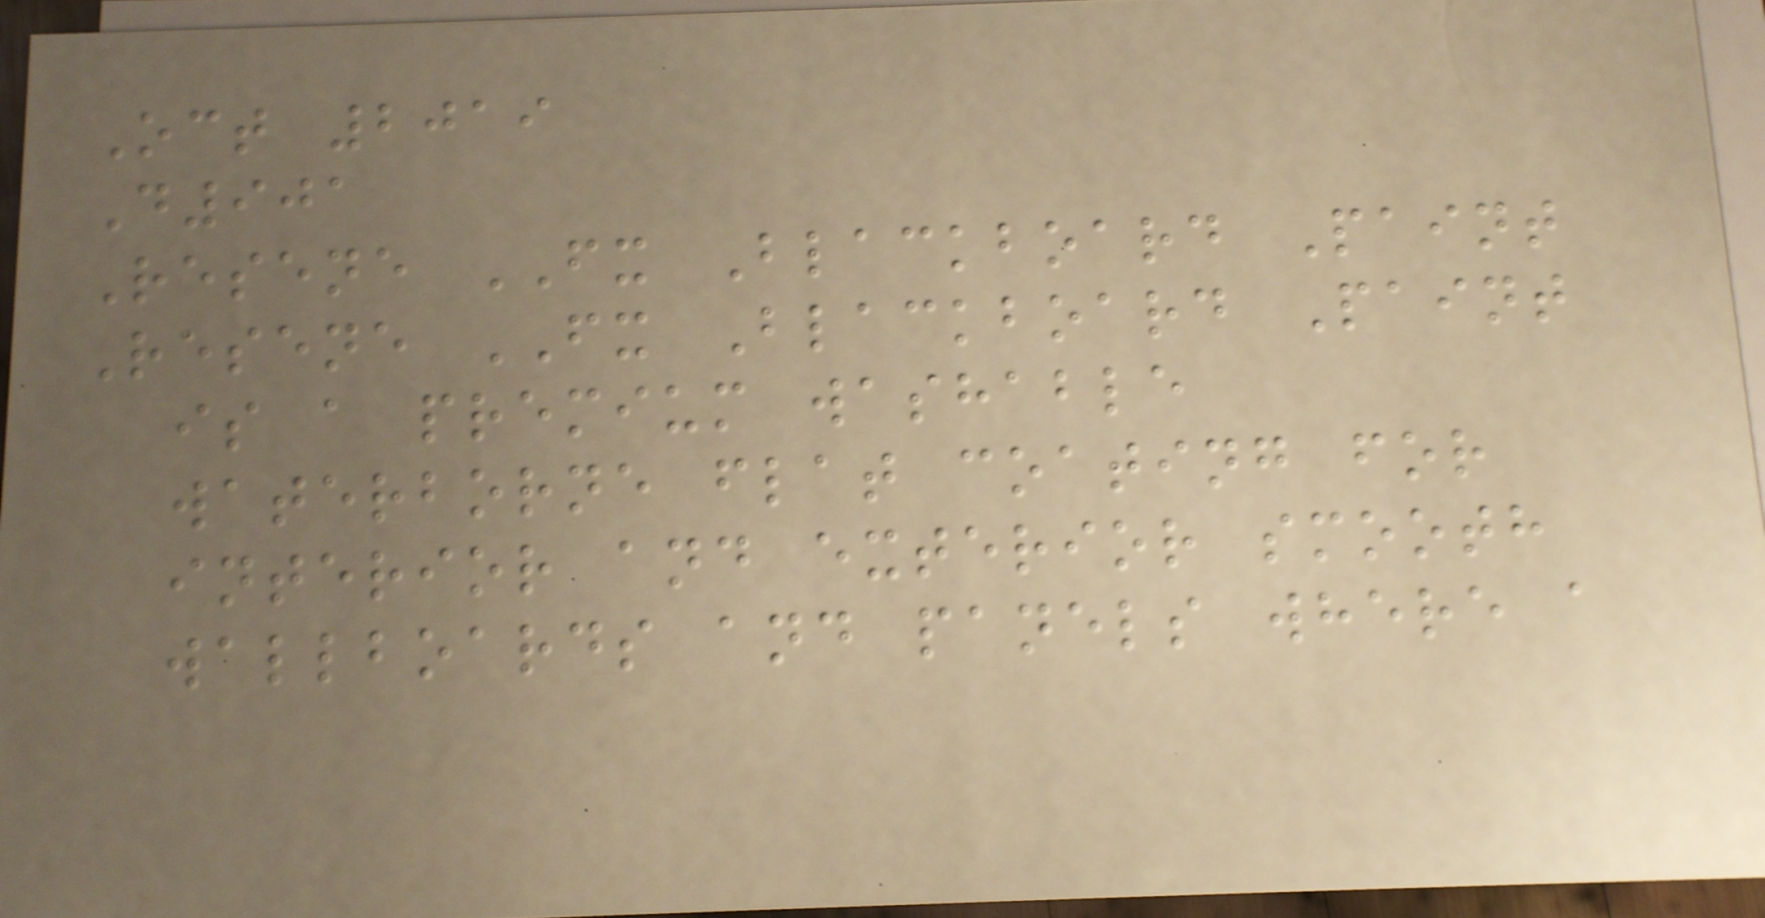Oct 2019
D901
Resene FX Blackboard Paint
Resene FX Blackboard Paint
is a premium washable
waterborne flat coating for
interior and exterior smooth
wallboards and panels where a
